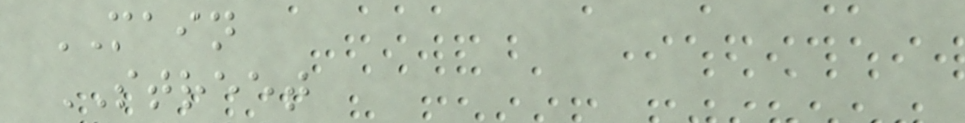MAIN
STREET
